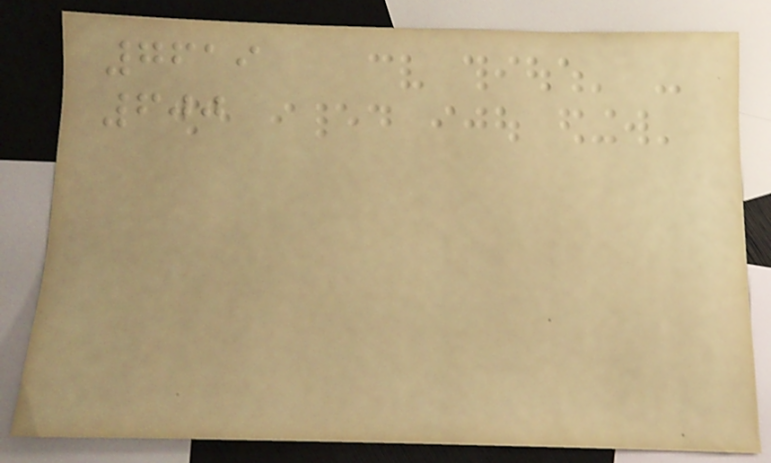7619
600
